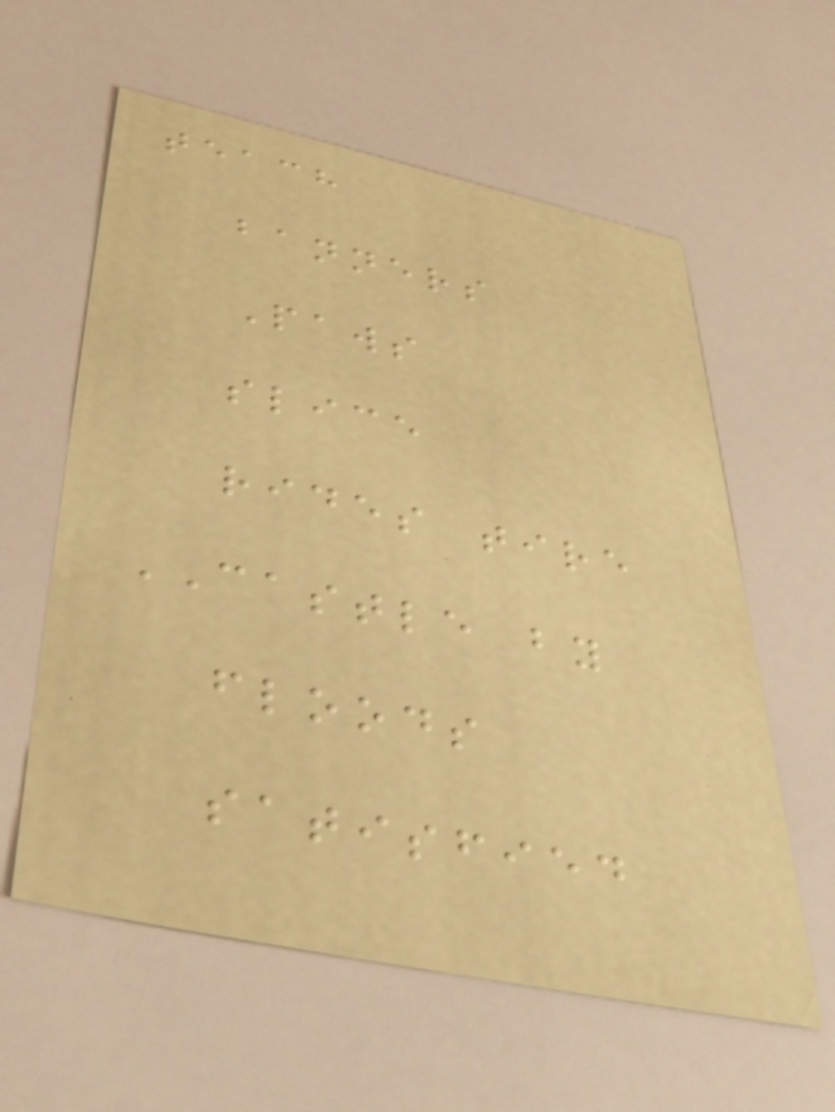teach
banners
Paws
slice
rides tire
CASTLE by
floods
satisfied
